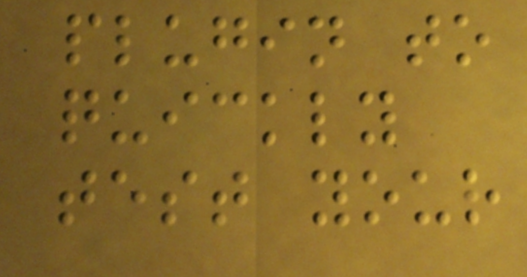plugin to
quickly
test your
